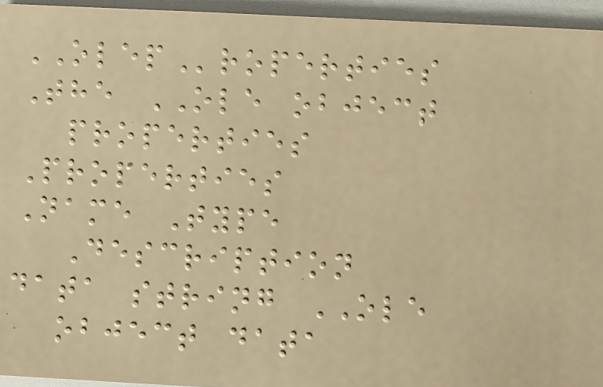OLEProperties
The OLE object
properties
Properties
Name Type
Description
data string OLE
object data
